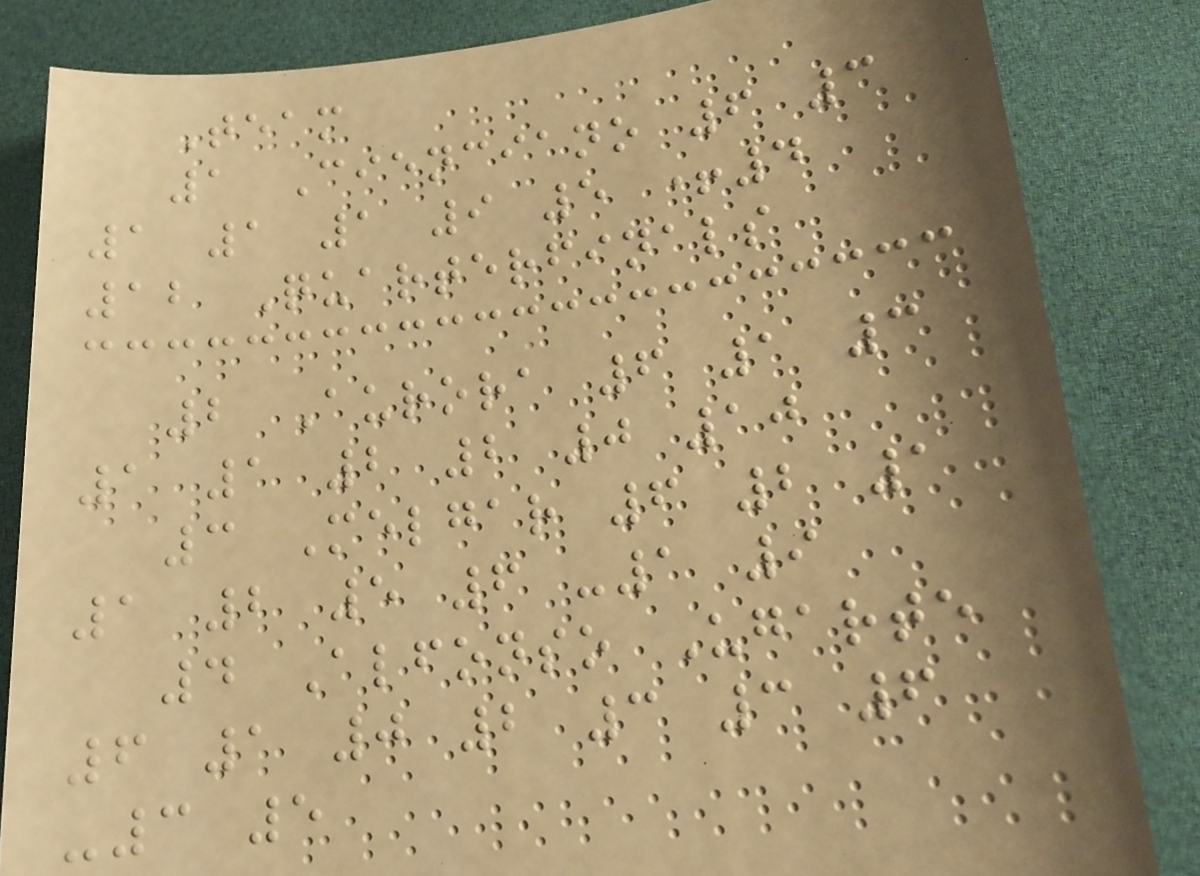Team
1 Cienciano 6 3
1 1 1 9 5 +4
12 Quarterfinals
2 Aurora 6 1 3
1 1 2 2 0 10
3 Melgar 6 2 1
1 2 5 6 -1 9
4 Alfonso Ugarte
6 1 0 2 3 3 6
-3 5
